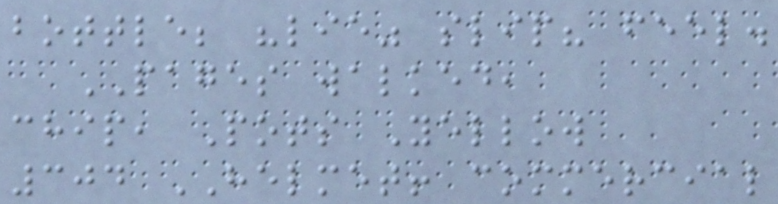bottle; "lie" slip? feel.
PAGES walked,
chip, Pots Yellow
304 HELMET! commercial
